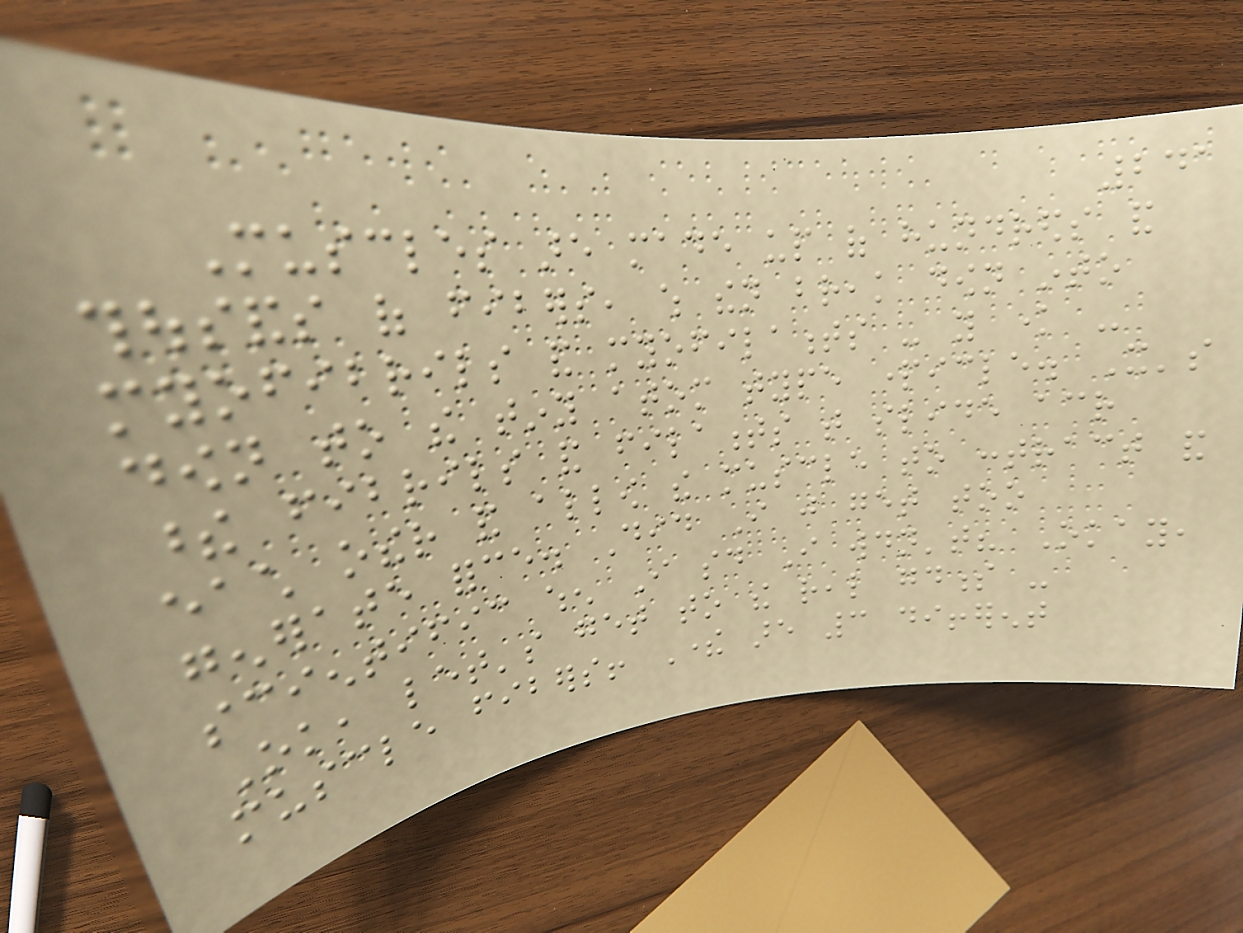241
Muscles are made up of hundreds and
thousands of fibers, which then break down into
myofibrils and myofilaments - you know -
down to the tiny atom type particle. It's
these fibrils and filaments that slide across
each other and allow the muscle to contract and
generate force. Did I just get too
scientific when I said I wouldn't? Okay,
Ok, let's get to the real goodness -
muscle fibers! There are 3 different
